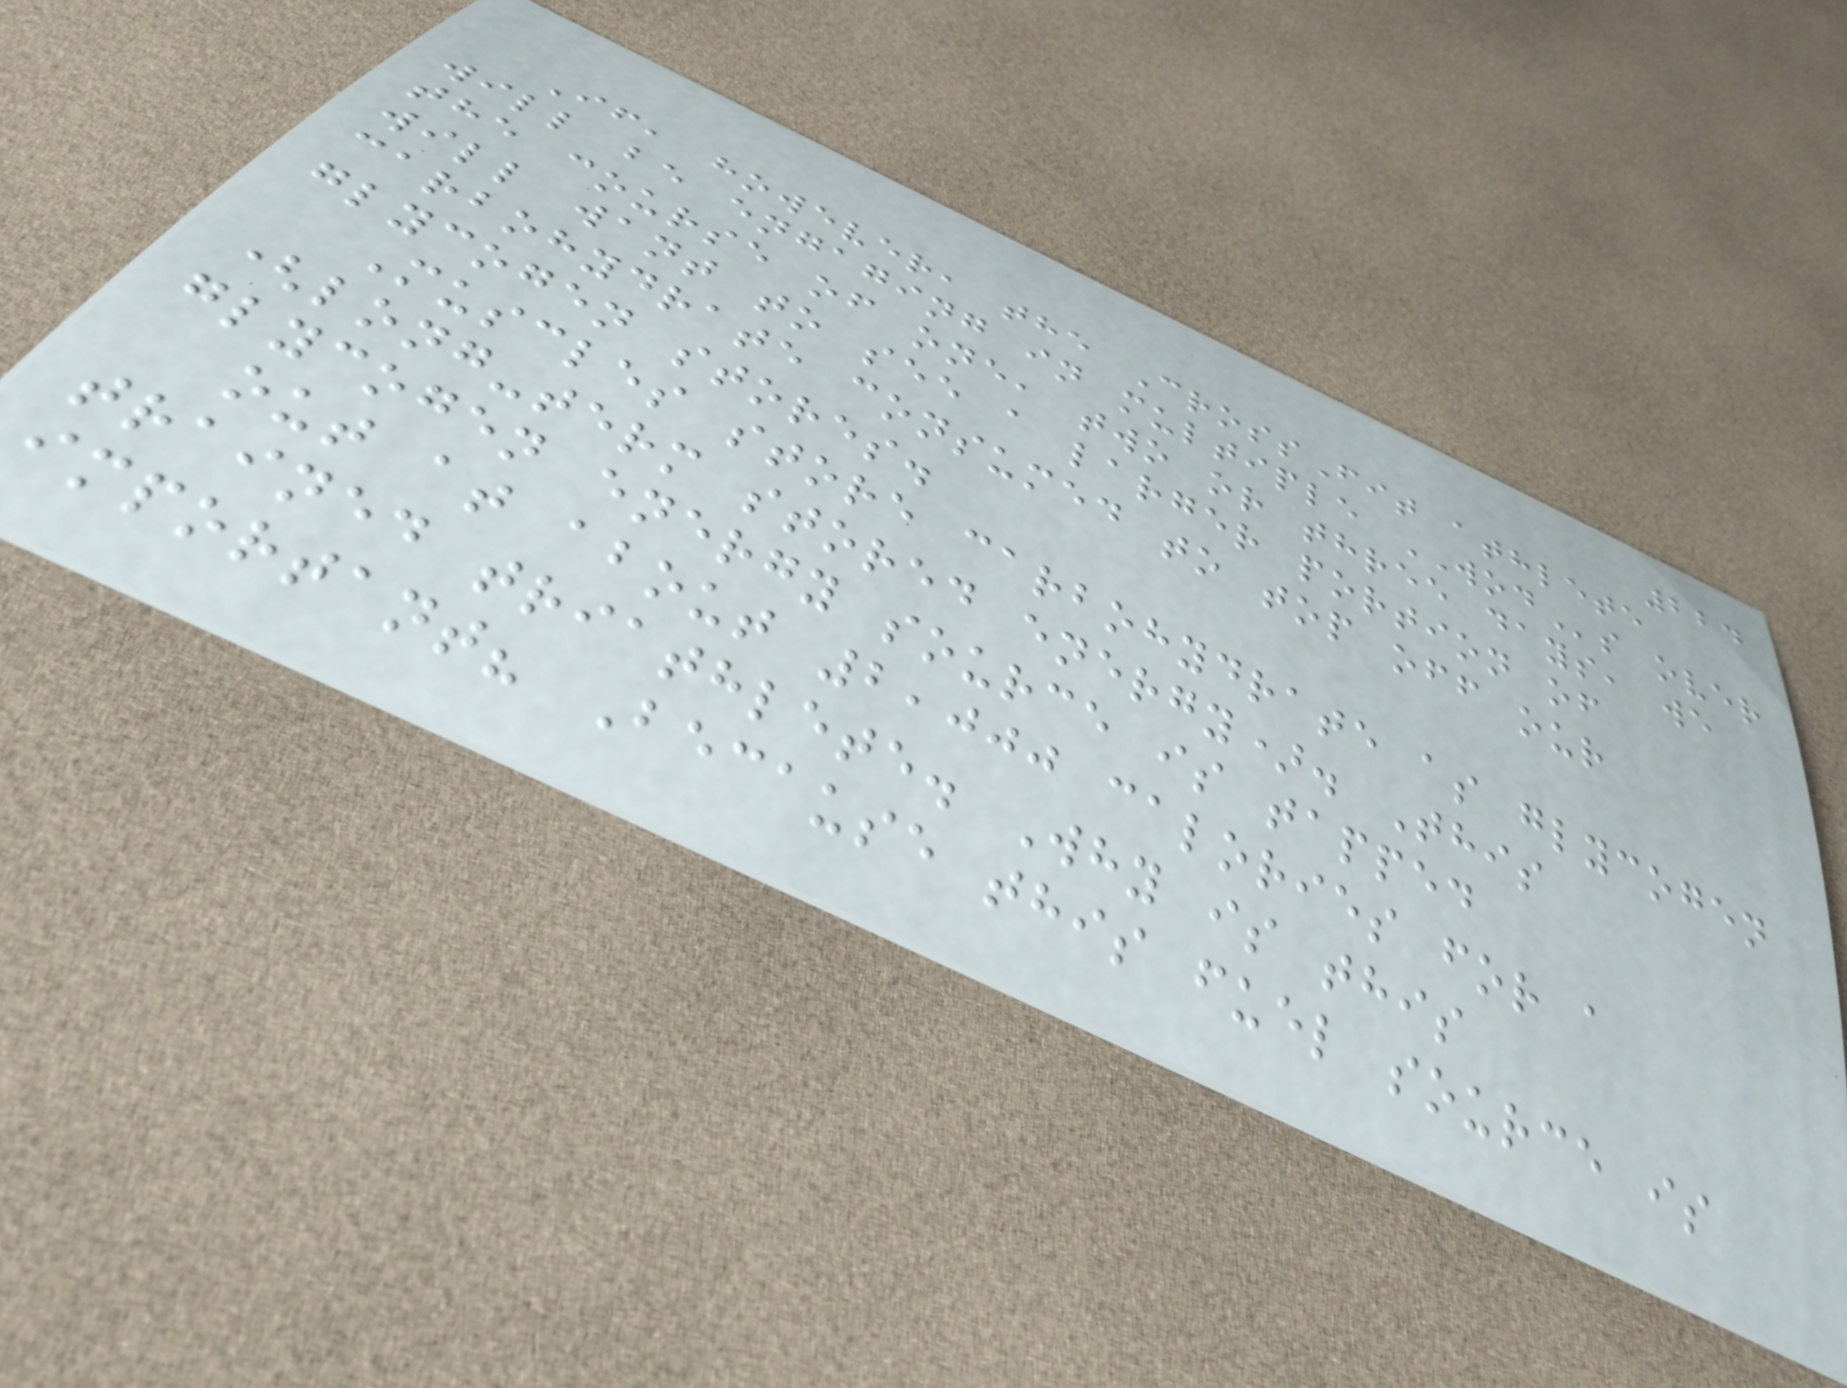224
If, however, the CrossFit athlete
will be engaging in multiple WODs over
the course of one, two or three days, we
will want to see a larger portion of
carbohydrate consumed to top off our
glycogen stores.
Muscles store carbohydrate as glycogen
(long-term stored energy). This
glycogen energy source is tapped
out at about 2,000 calories for a
trained triathlete. Why is this
important? Because this fuel source is
